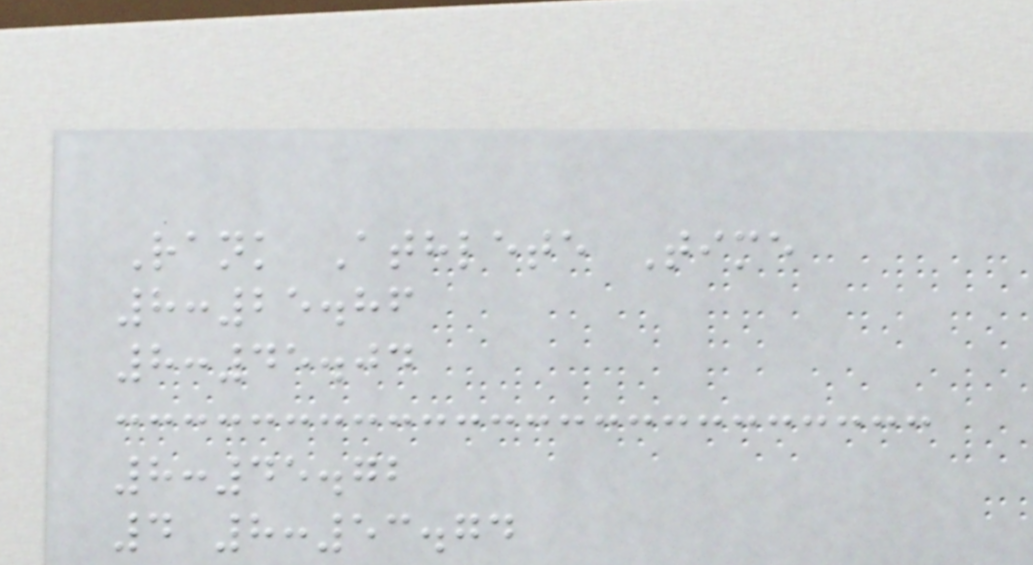Rank Athlete Time
8:25.86
8:45.04
8:45.72
4 8:53.74
